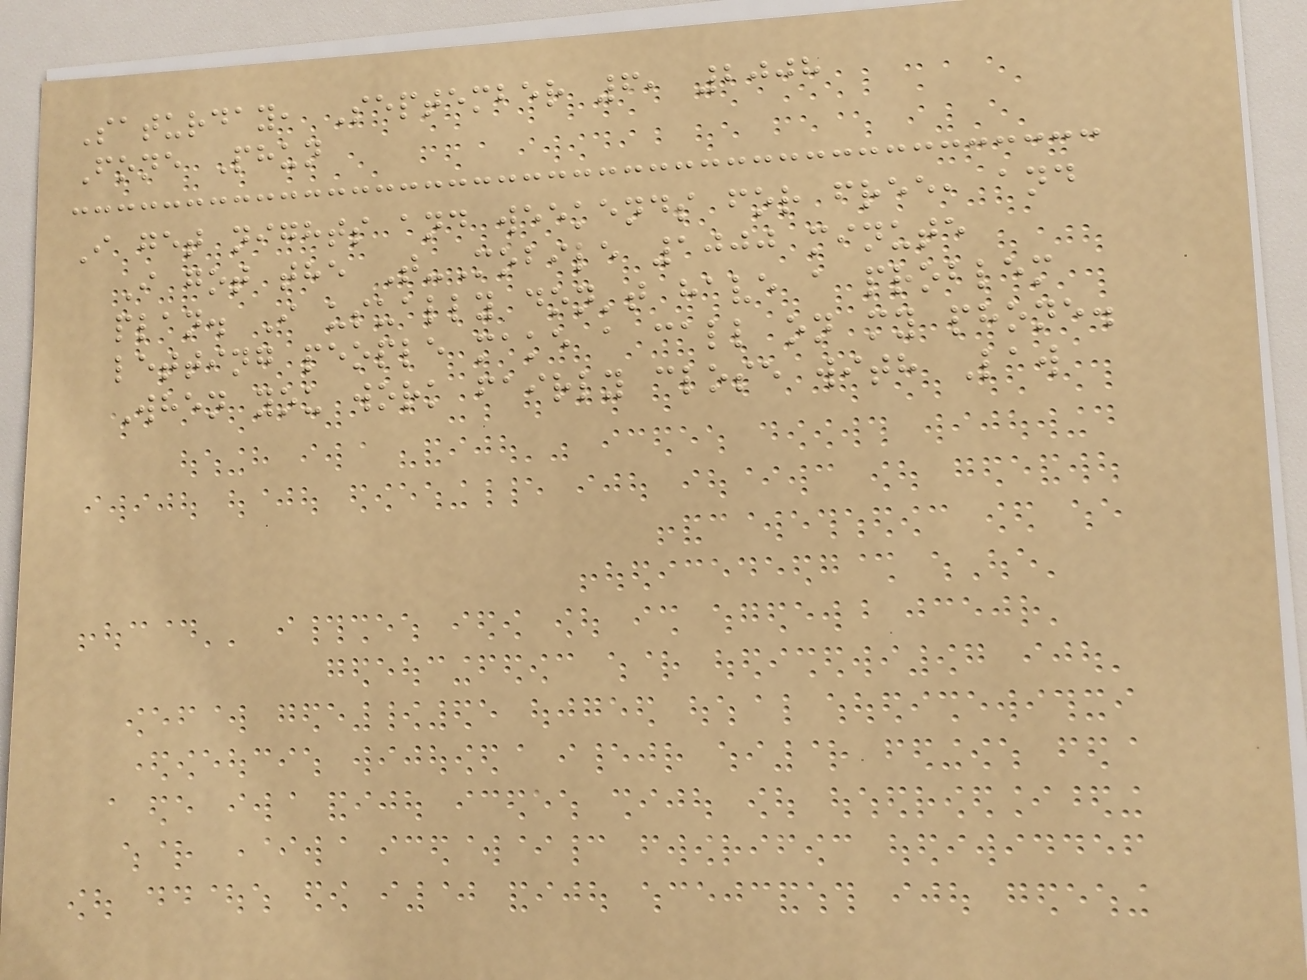Saturday, September 6, 2008
Fone Phun
I get nights and weekends for free, and
I got the T-Mobile 1000 minute
plan. I usually don't have a problem
letting people make a call on my phone.
When you work fairly close with Law
